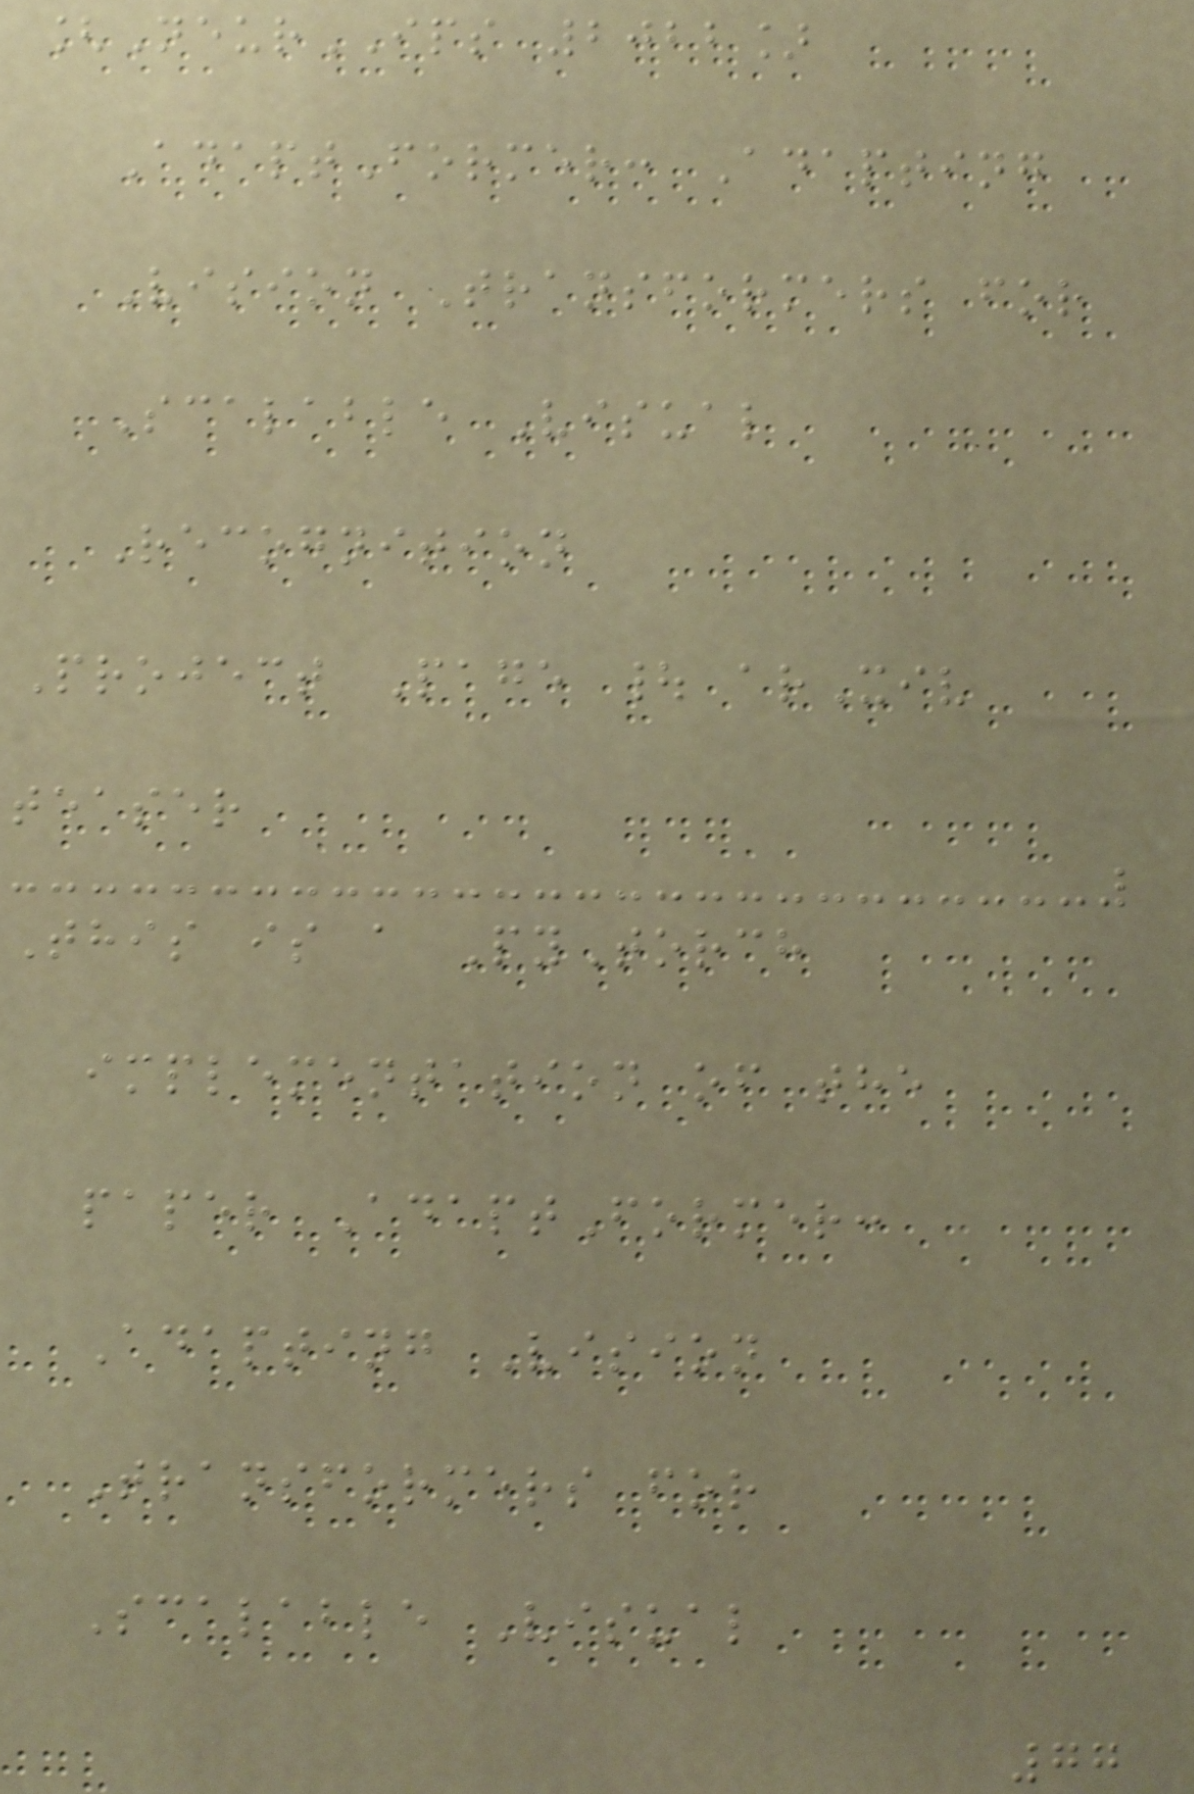[NeurIPS 2022]
AdaptFormer: Adapting
Vision Transformers for
Scalable Visual
Recognition
Project Page | arXiv
teaser
This is a PyTorch
implementation of the
paper AdaptFormer:
Adapting Vision
Transformers for
Scalable Visual
77
